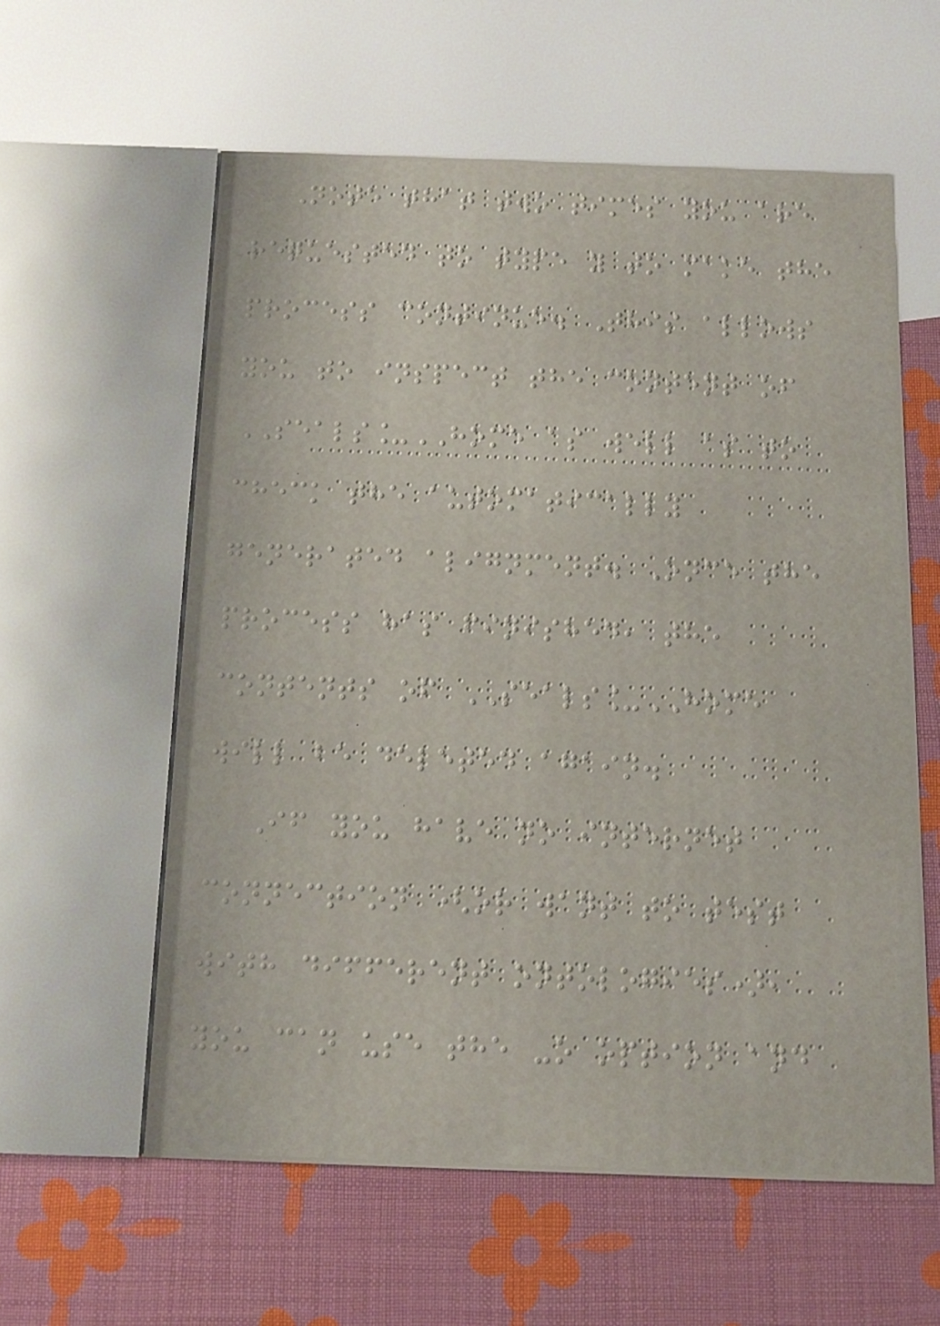Note that two times you are
requested to type y to make the
process continue. This allows
you to inspect the content of
SEALS_HOME as well as to
check the automatically
generated alignment. Once the
process has finished, the
contents of SEALS_HOME
will be deleted again.
If you have no internet
connection (or want to test
with different ontologies),
you can use the -o option and
